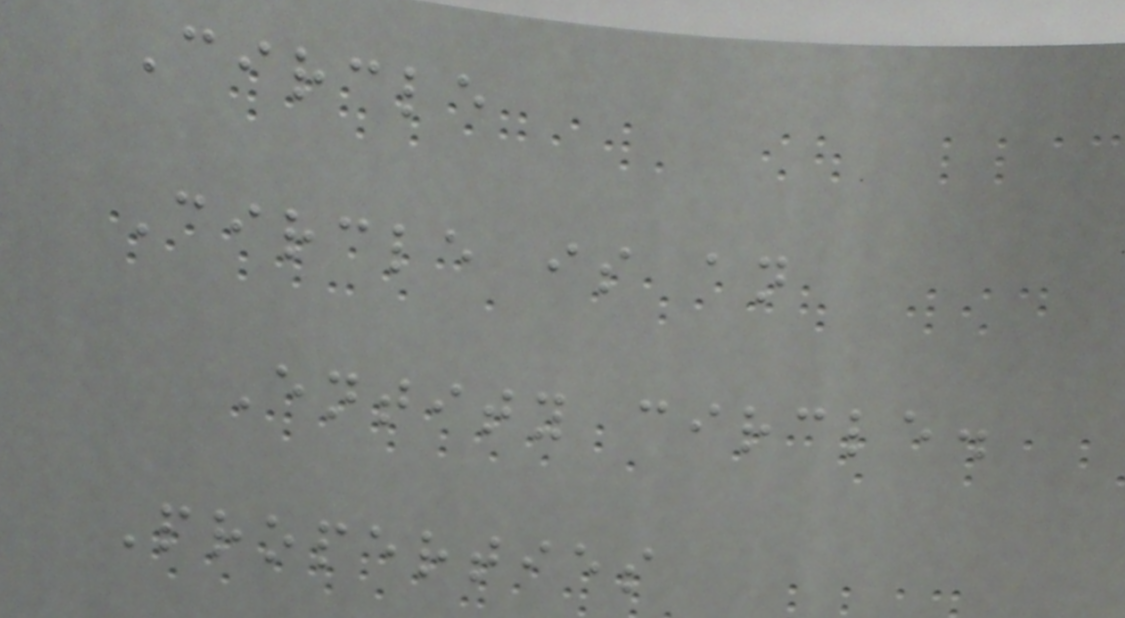Circle
Circle is an
Entity circle.
Properties
